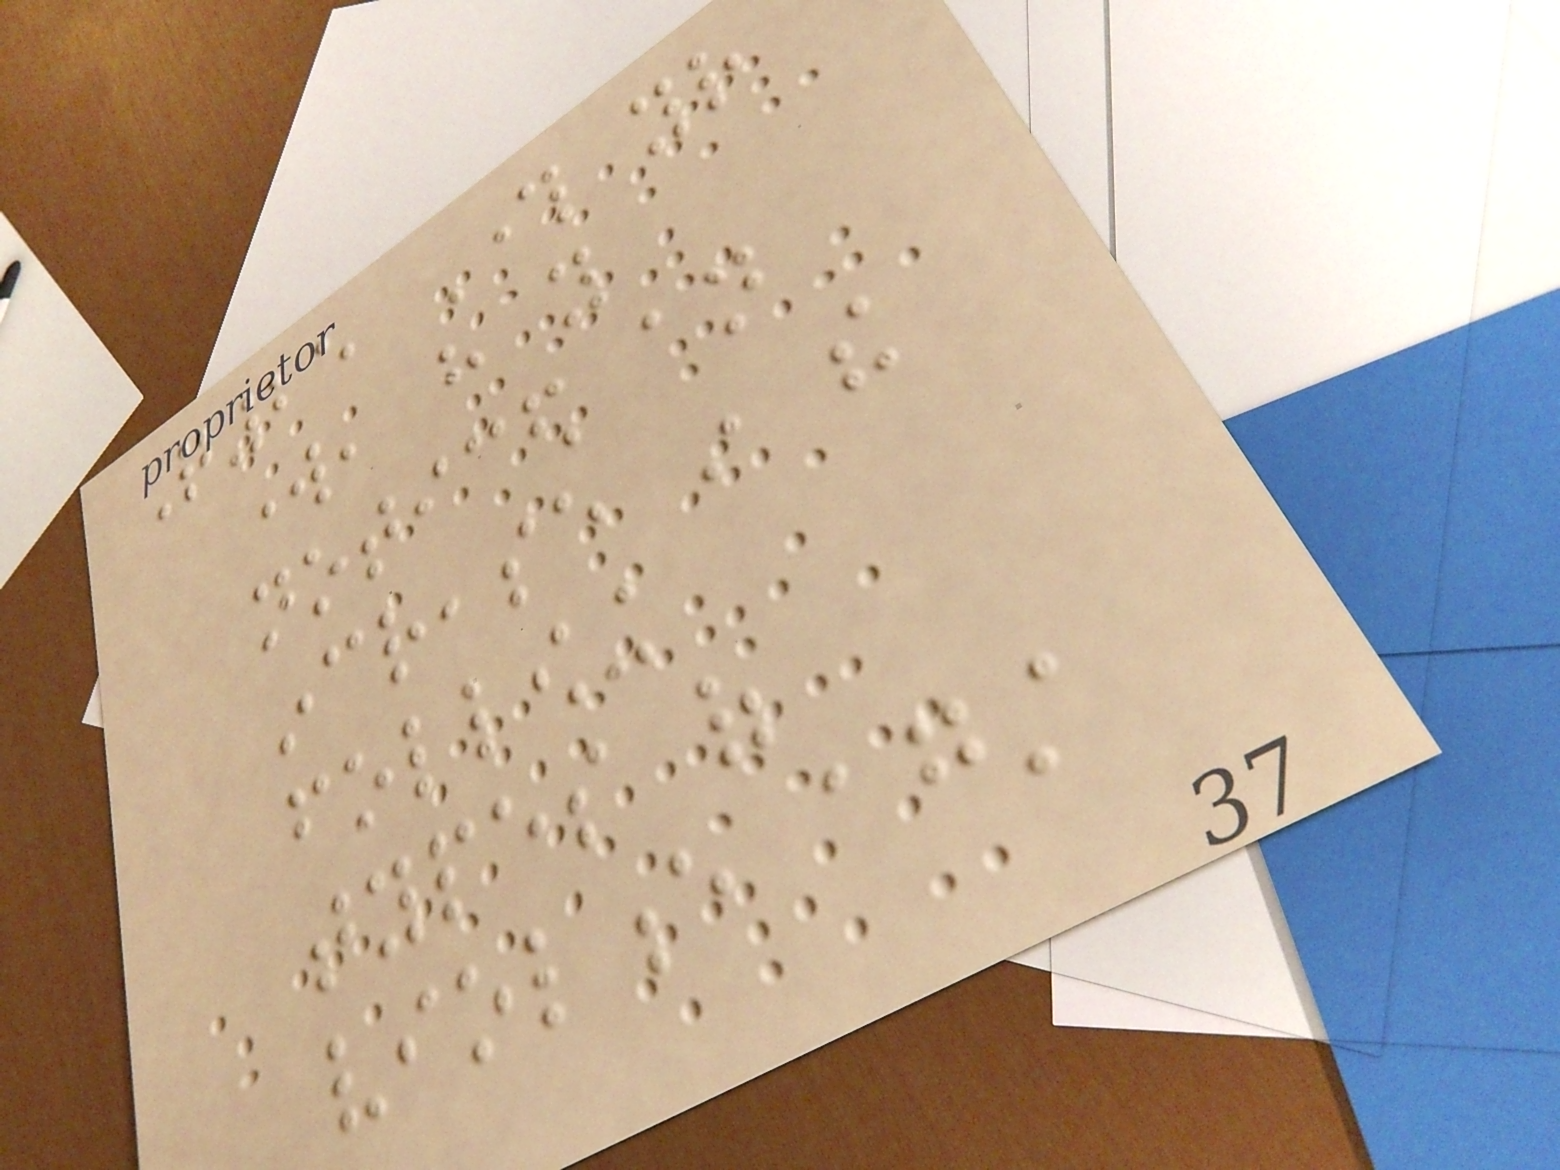Q25 Through your
work, have you
noticed an
increase in the
following
types of
violence against
